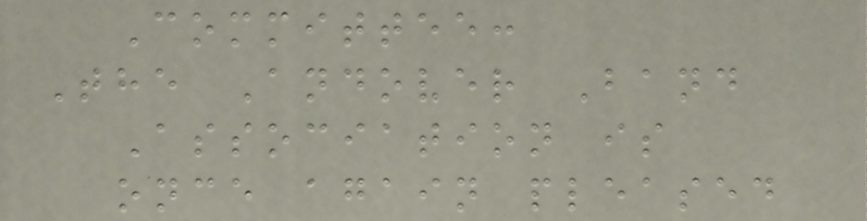Committee:
The Andover Band
Association is
once again pleased
